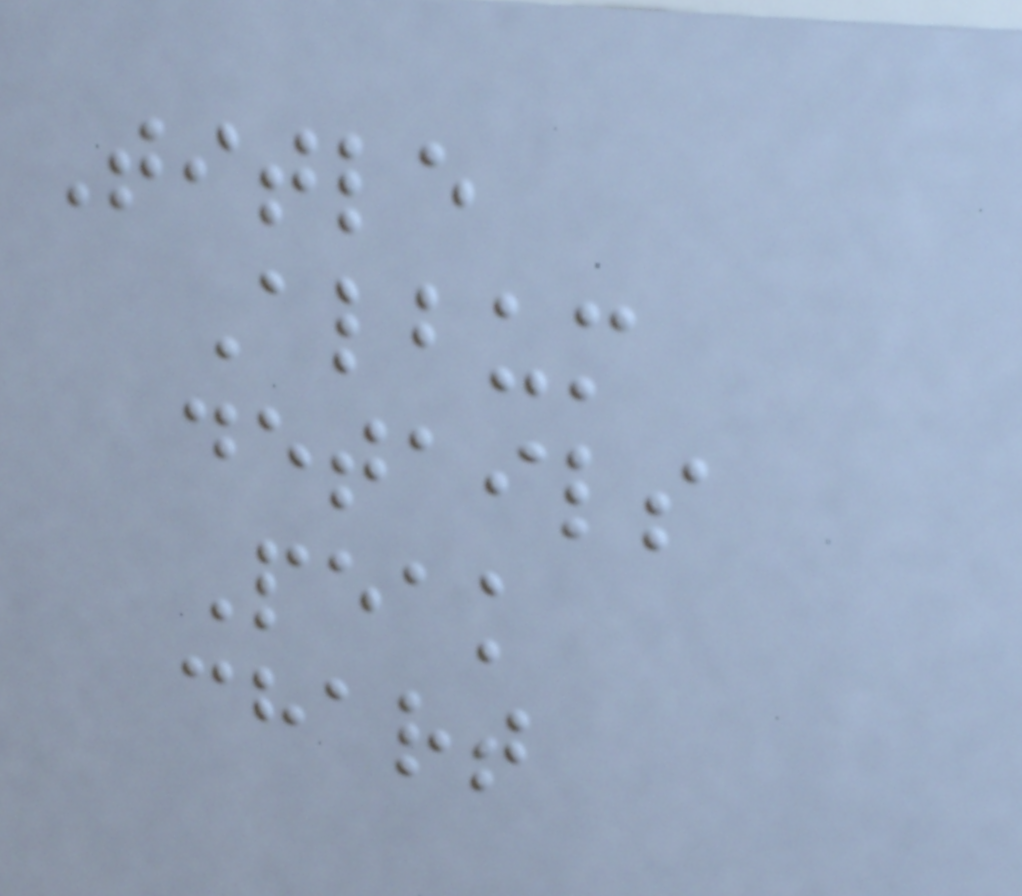Title
Album
details
Peak
chart
